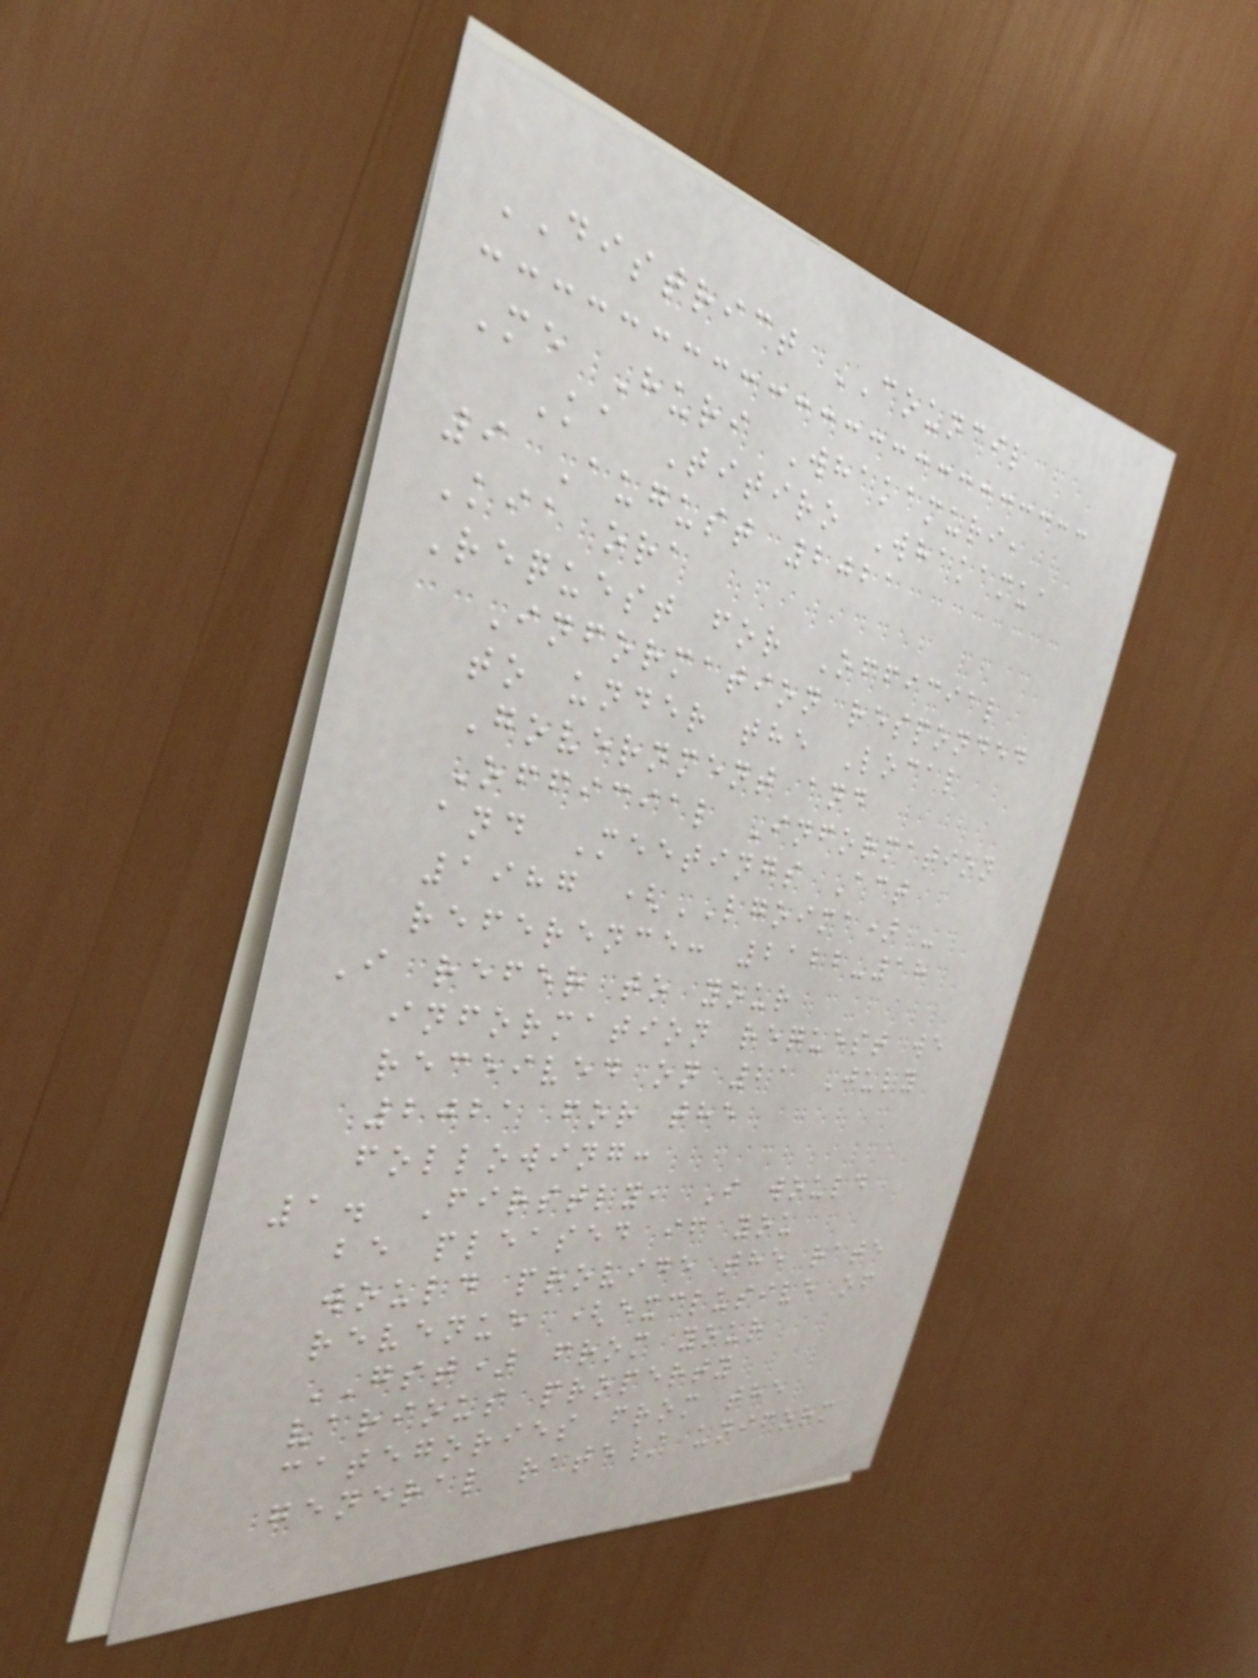DISTRICT COUNCIL
Me Huri Whakamuri,
Ka Titiro Whakamua
9 August 2021
Kia ora
Request for Official
Information responded
to under the Local
Government and
Official Information
and Meetings Act
1987 (LGOIMA) -
reference: 2122-18
I refer to your
information request we
received on 21 July
2021 for the
following:
1. Firstly, I would
be pleased if you
would provide the rate
revenue (exclusive of
GST) from your
various property
categories from the
general rate/ uniform
